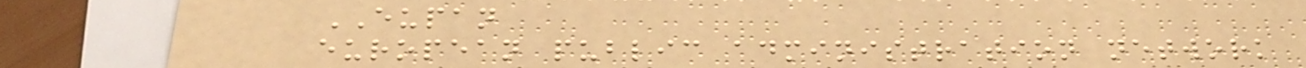EUPAN
european public administration network
